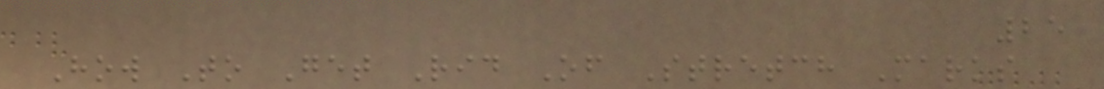25
How To Get Rid Of Stretch Marks
